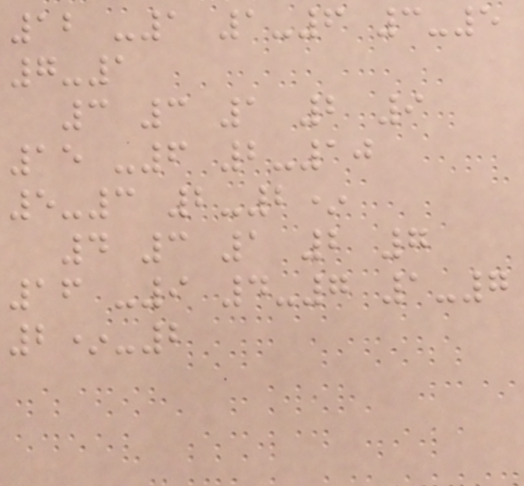12 -1 1-6 3-5
7-1
3 3 1 2 9
15 -6 2-10
5-3 2-2*
4 3 1 2 7
16 -9 4-7 1-7
2*-2
